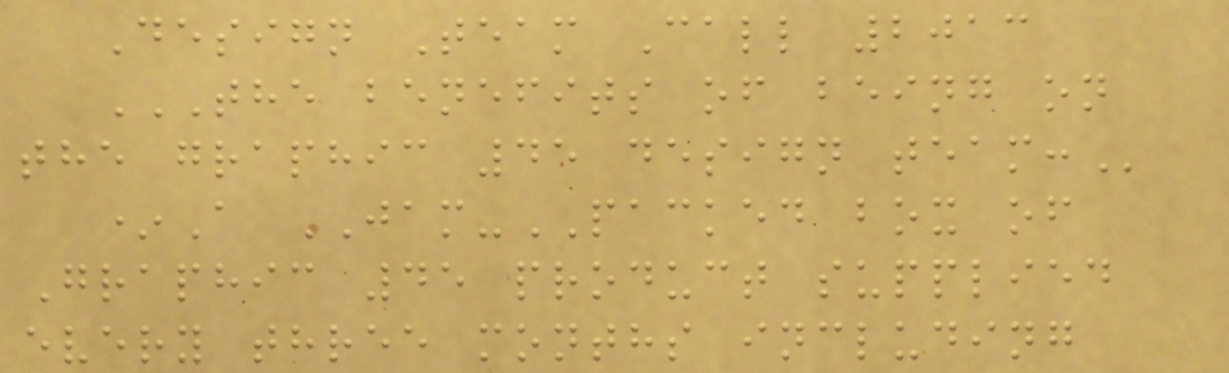Design Team Call 2013
THE BENEFITS OF BEING ON
THE GRAPHIC 45 DESIGN TEAM:
*A JAM-PACKED box of
Graphic 45 product supplied
every three months including
